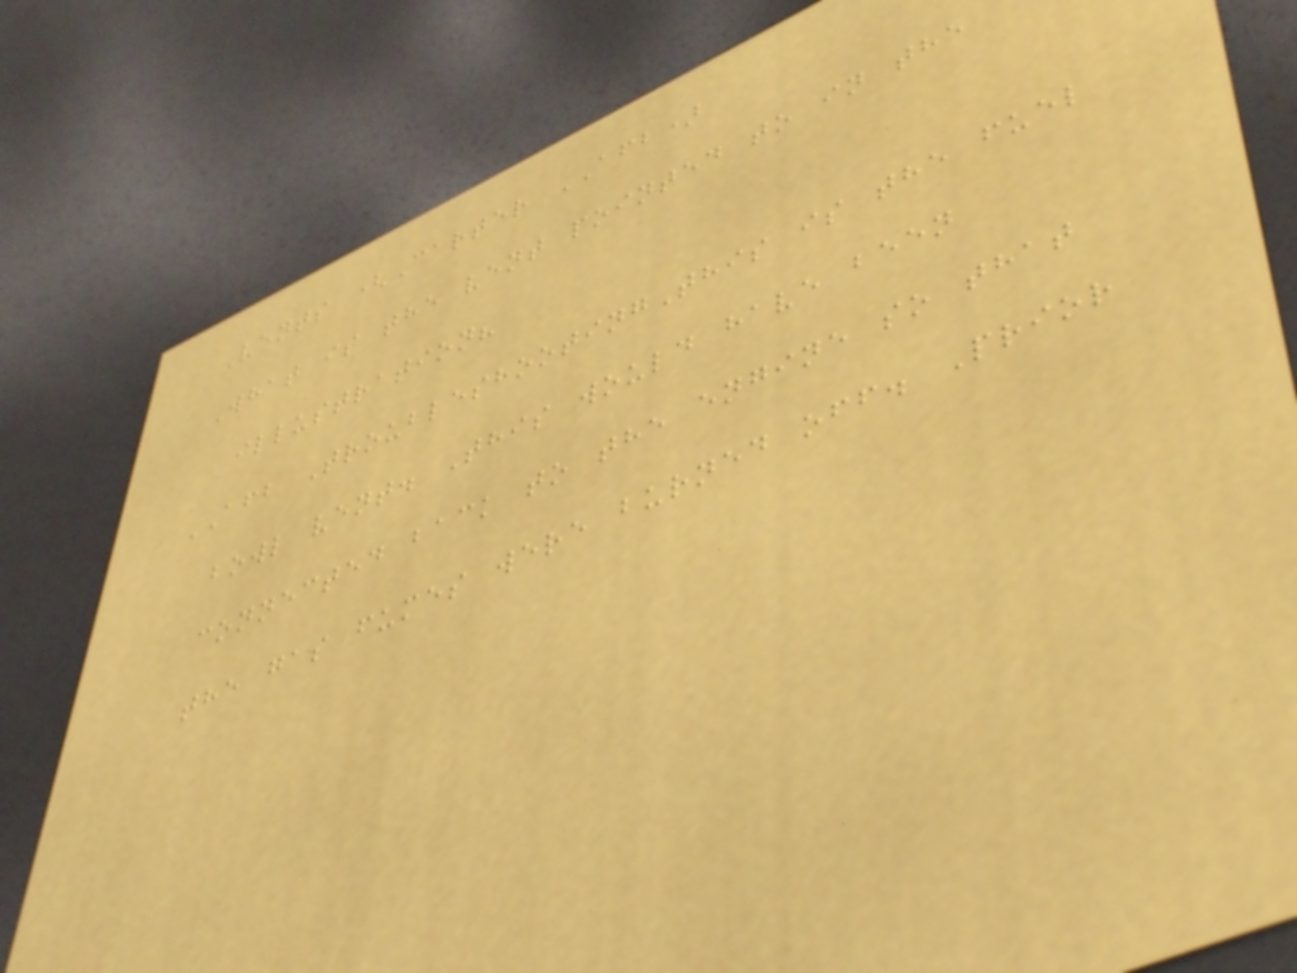Vents (Carter AFB)
What is the vent pointed to in the
illustration?
AFB TroubleshootingThis is the fuel
bowl vent. This would have been
connected back to the engine so that
the gas fumes were burned off. Prior
